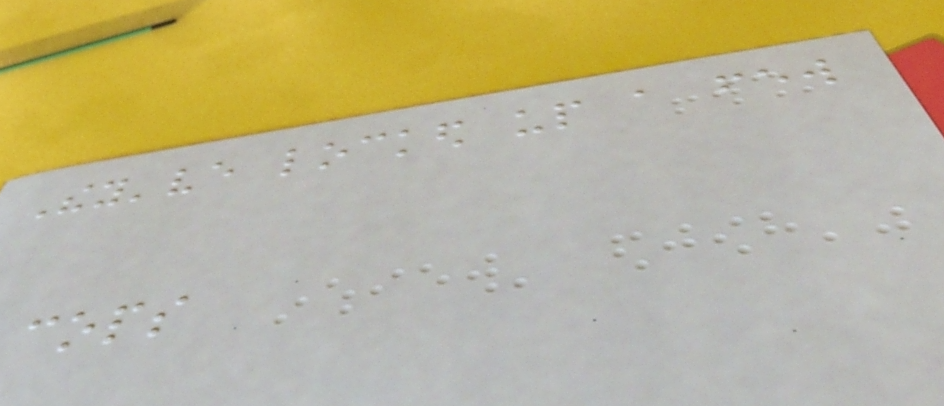They've locked up a few
cops
